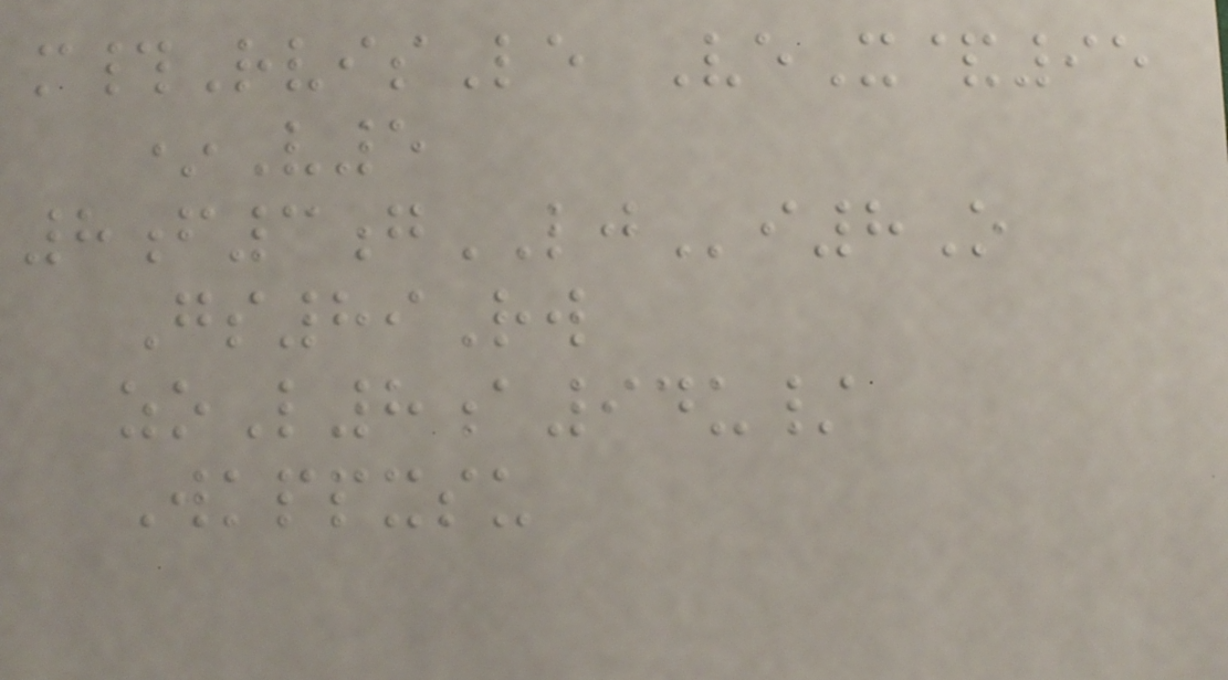m#RvisLe VeX&95
*V5
8f3gLJi8O
Gs89Rw
zoL8a94u/
Wkppxsu
